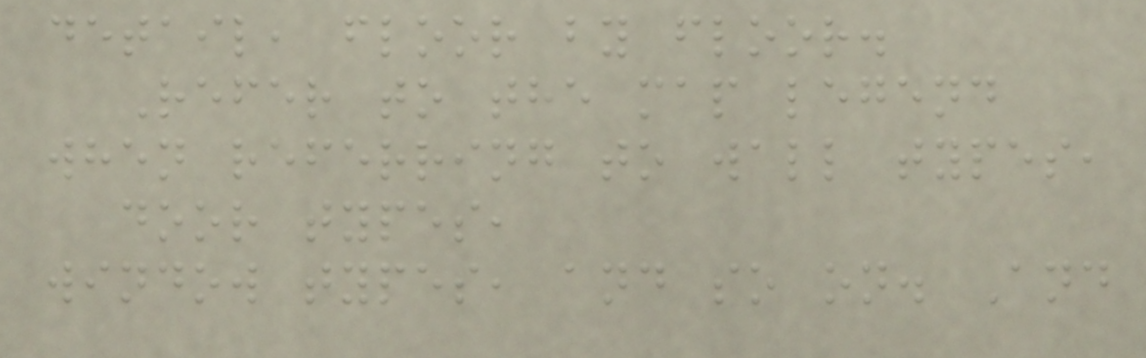detail, floor by floor.
Refer to the map legend
when referring to wall types,
door types,
window types, and so on. And
